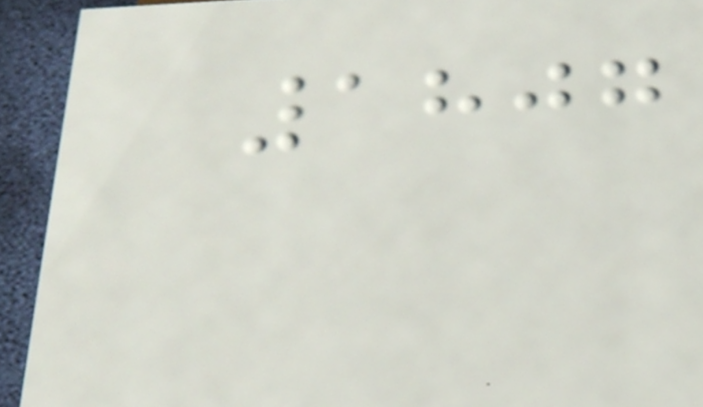1807
